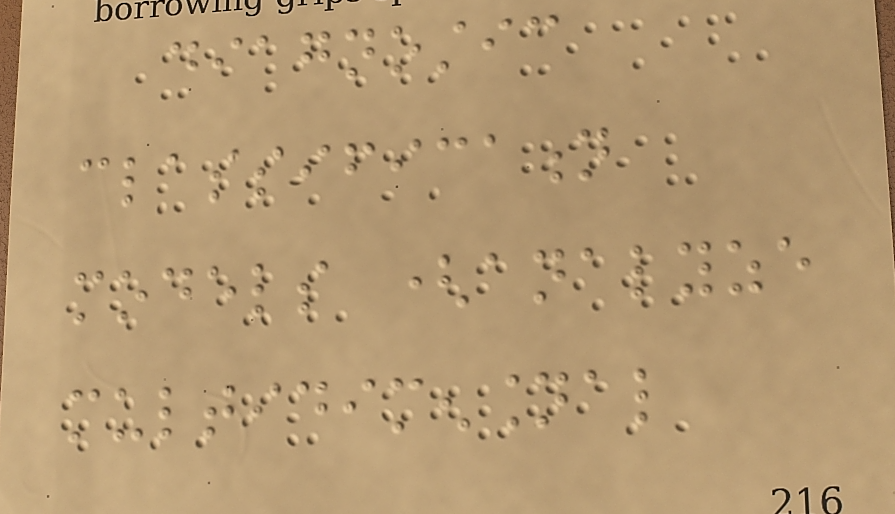diagnostic
classification
models (analyze
multidimensional
